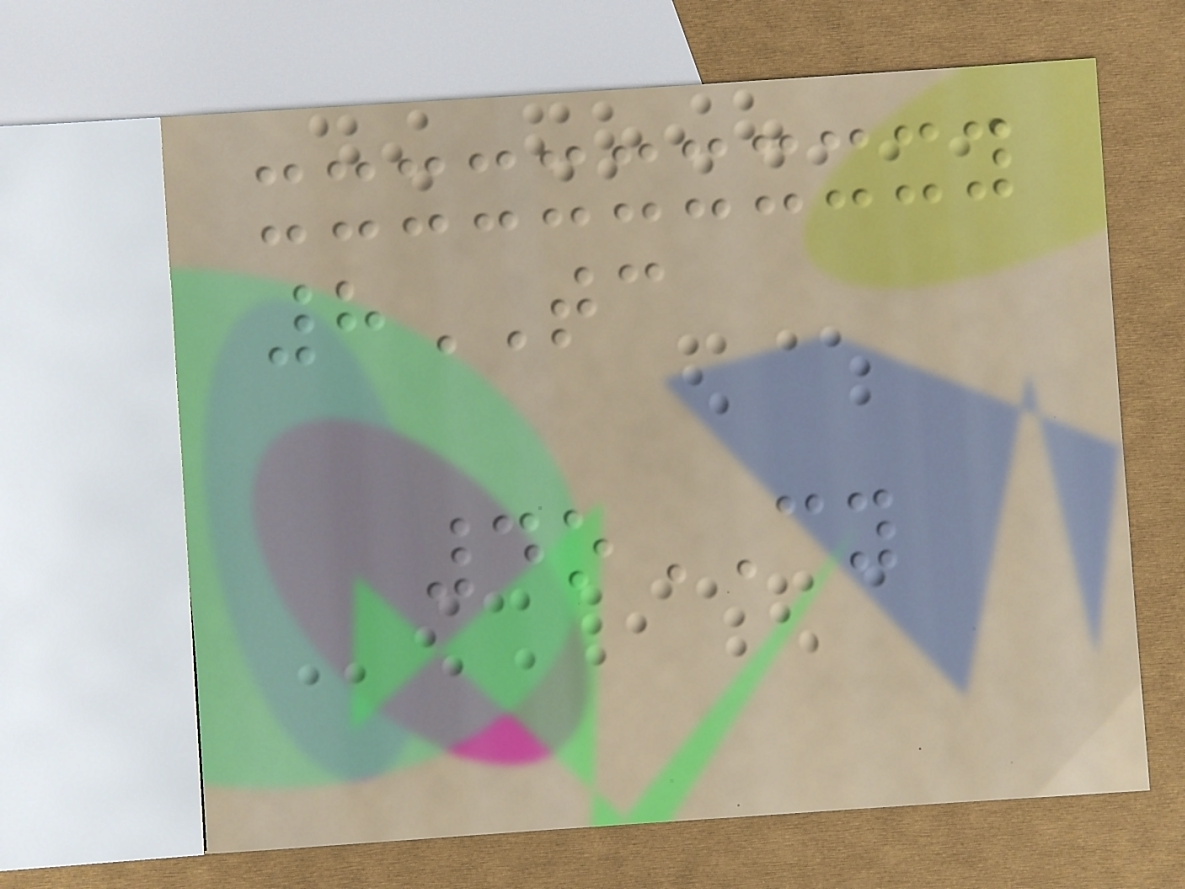8TC
4oCY
